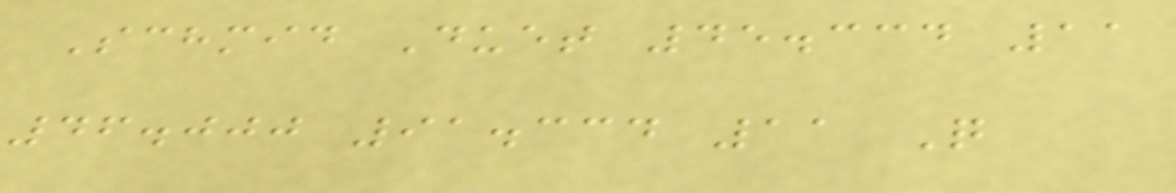Schmid Duet 45.334 11
46.000 91.334 11 Q
